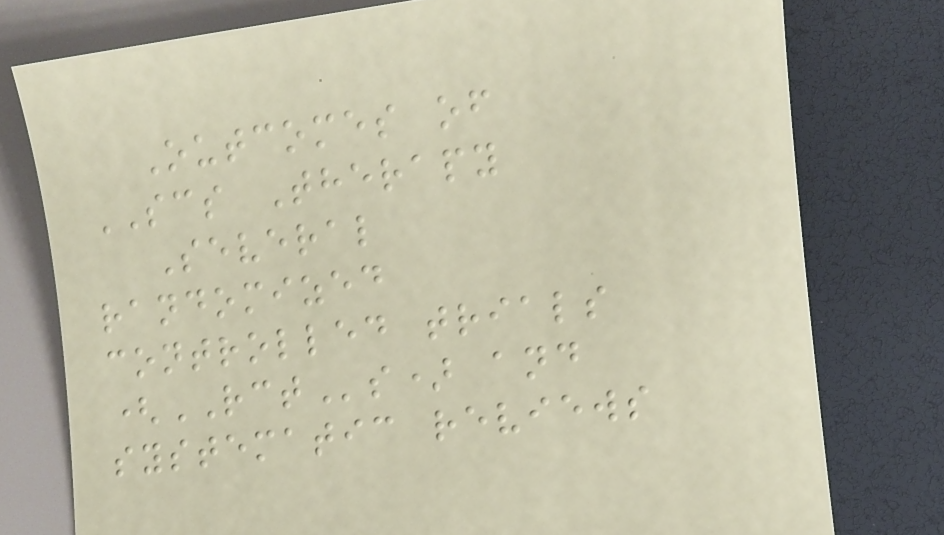Outcomes of
SCS Therapy
Several
randomized
controlled trials
(RCTs) and
systematic reviews
